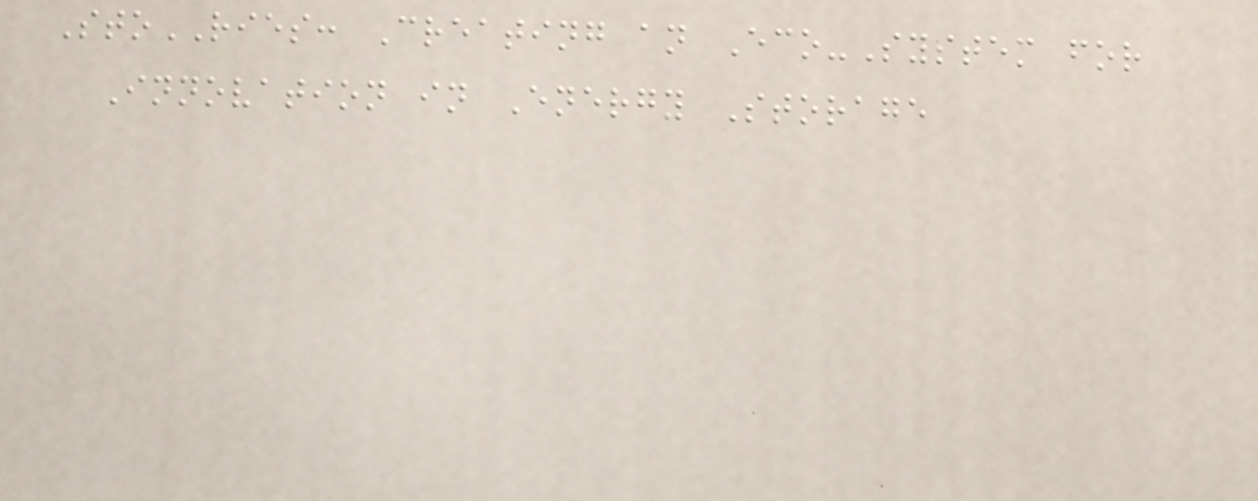StoRIES: Creating an Eco-System for
Innovation in Energy Storage
